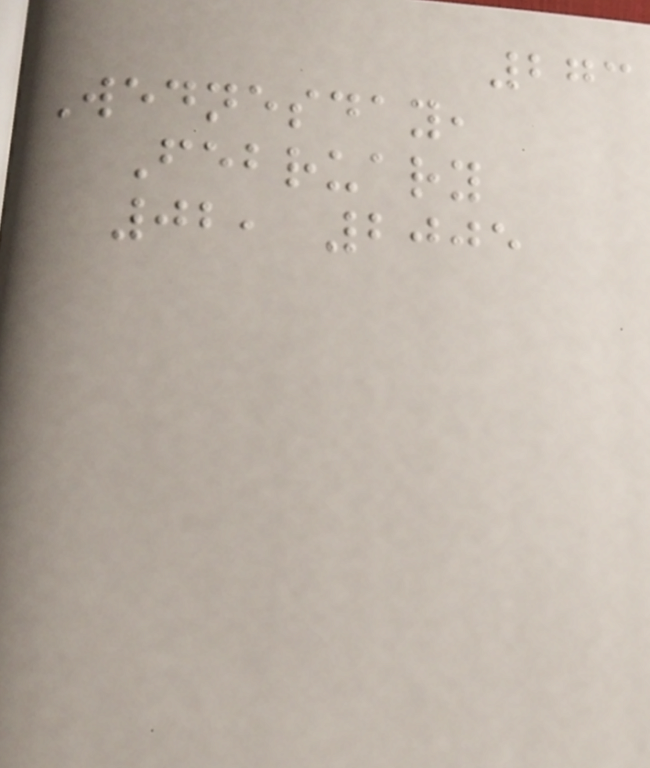273
Wednesday,
February
02, 2005
